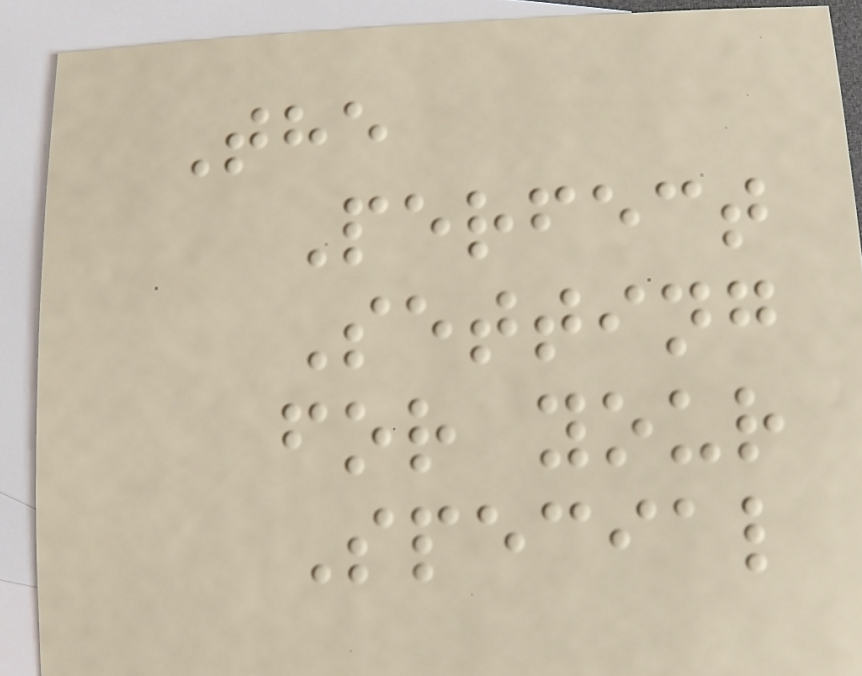The
Perfect
Setting
for your
Special
